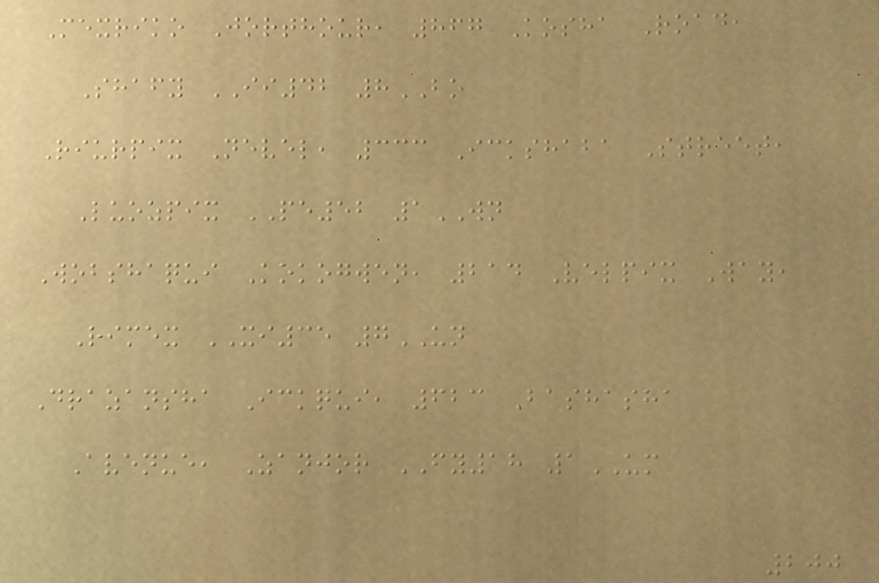Mexriko Jorthour, 867 Kosha Road,
Shafy II42 8BO
Riurpix Nevel, 333 Ickshaba Street,
Luozpix PE52 1WN
Wobshaqui Kokogwen, 214 Velpix Way,
Rimex XI35 7UN
Drazansha Ickqui, 623 Bashasha
Avenue, Zanjor FY18 1UM
200
